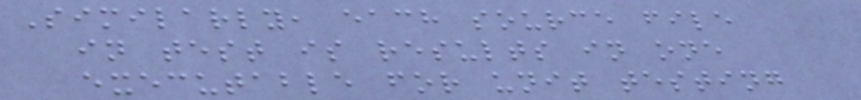Similarly, each source file
in test is results in one
executable for unit testing
